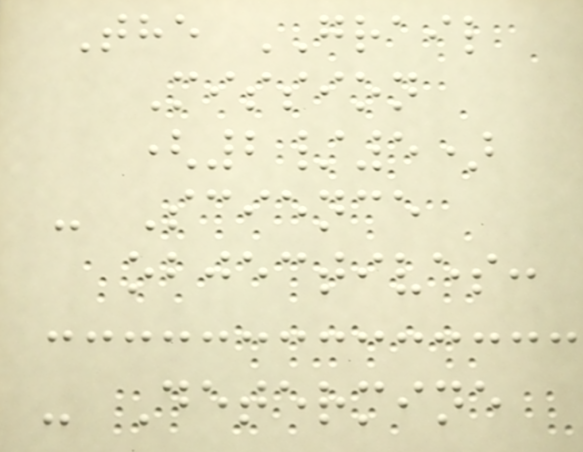The GRAIL
Mission
(2/5)
- Science
objectives:
- Determine
